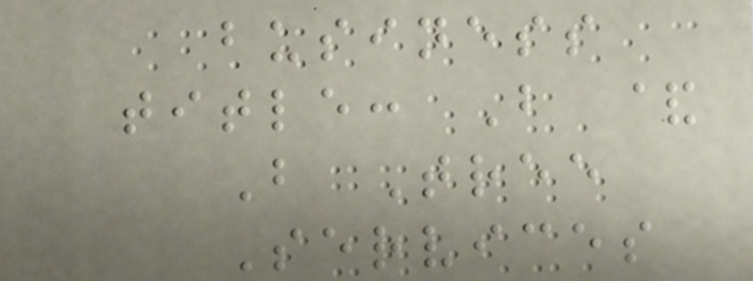business
title: B &
B Tree
Services
